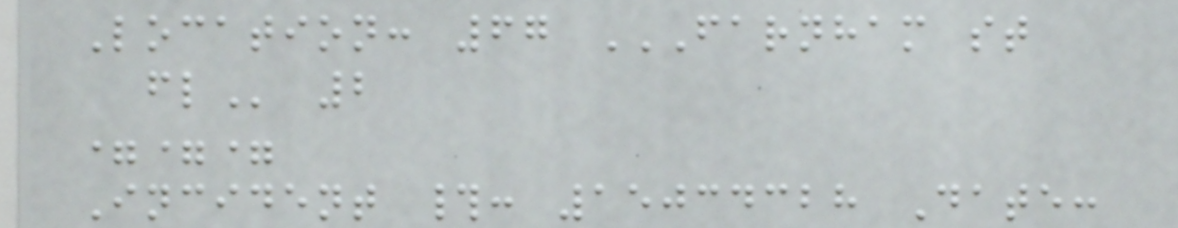Location: 67 FARNHAM ST
FL 2
===
Incident #: 15034328 Date:
